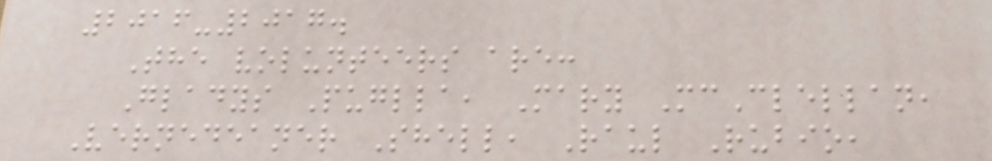2016-2017.
The volunteers are:
Gladys Puglla, Mary McClellan,
Vernedeaner Shell, Raul Rubio,
